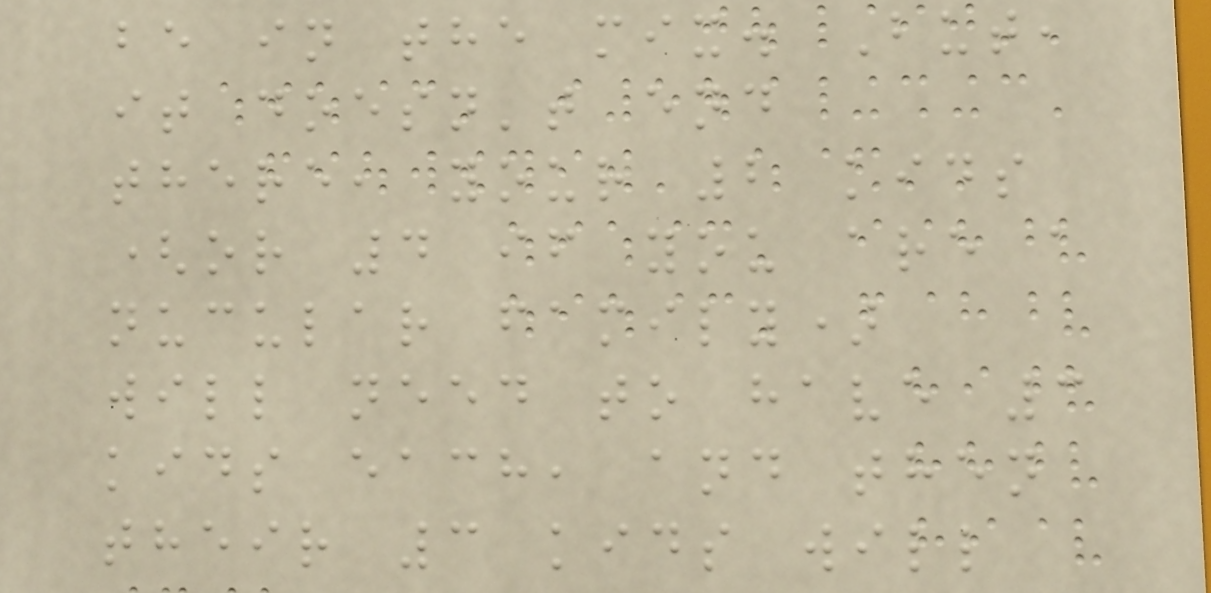be in the mix. But,
it doesn't end
there, your 2 kids
(or 4 if you are a
nucular family)
will need to have 3
kids each, and then
their 3 kids will
